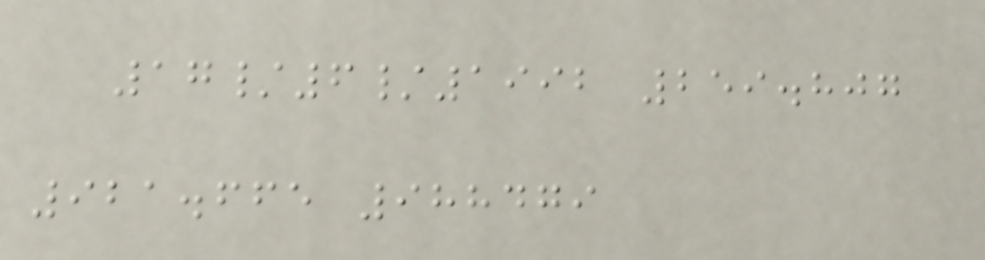17/6/1992 259.807
921.665 988479
